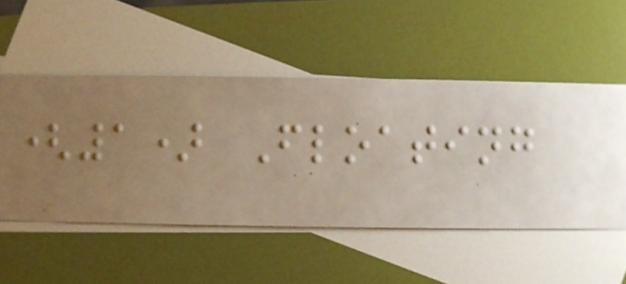(1) Floating
